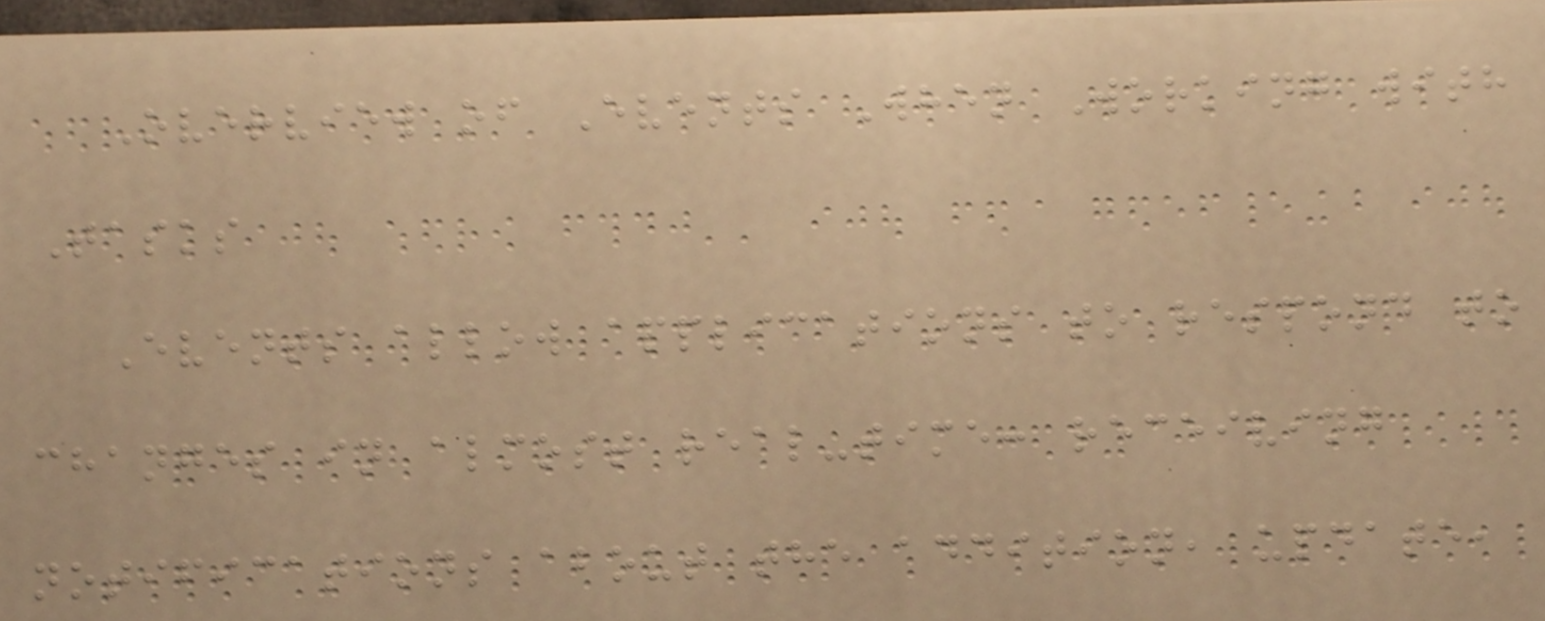Overview of Events When Working with
Tasks
Events allow applications to respond to
changes in almost real-time: receiving
notifications about the addition, update,
